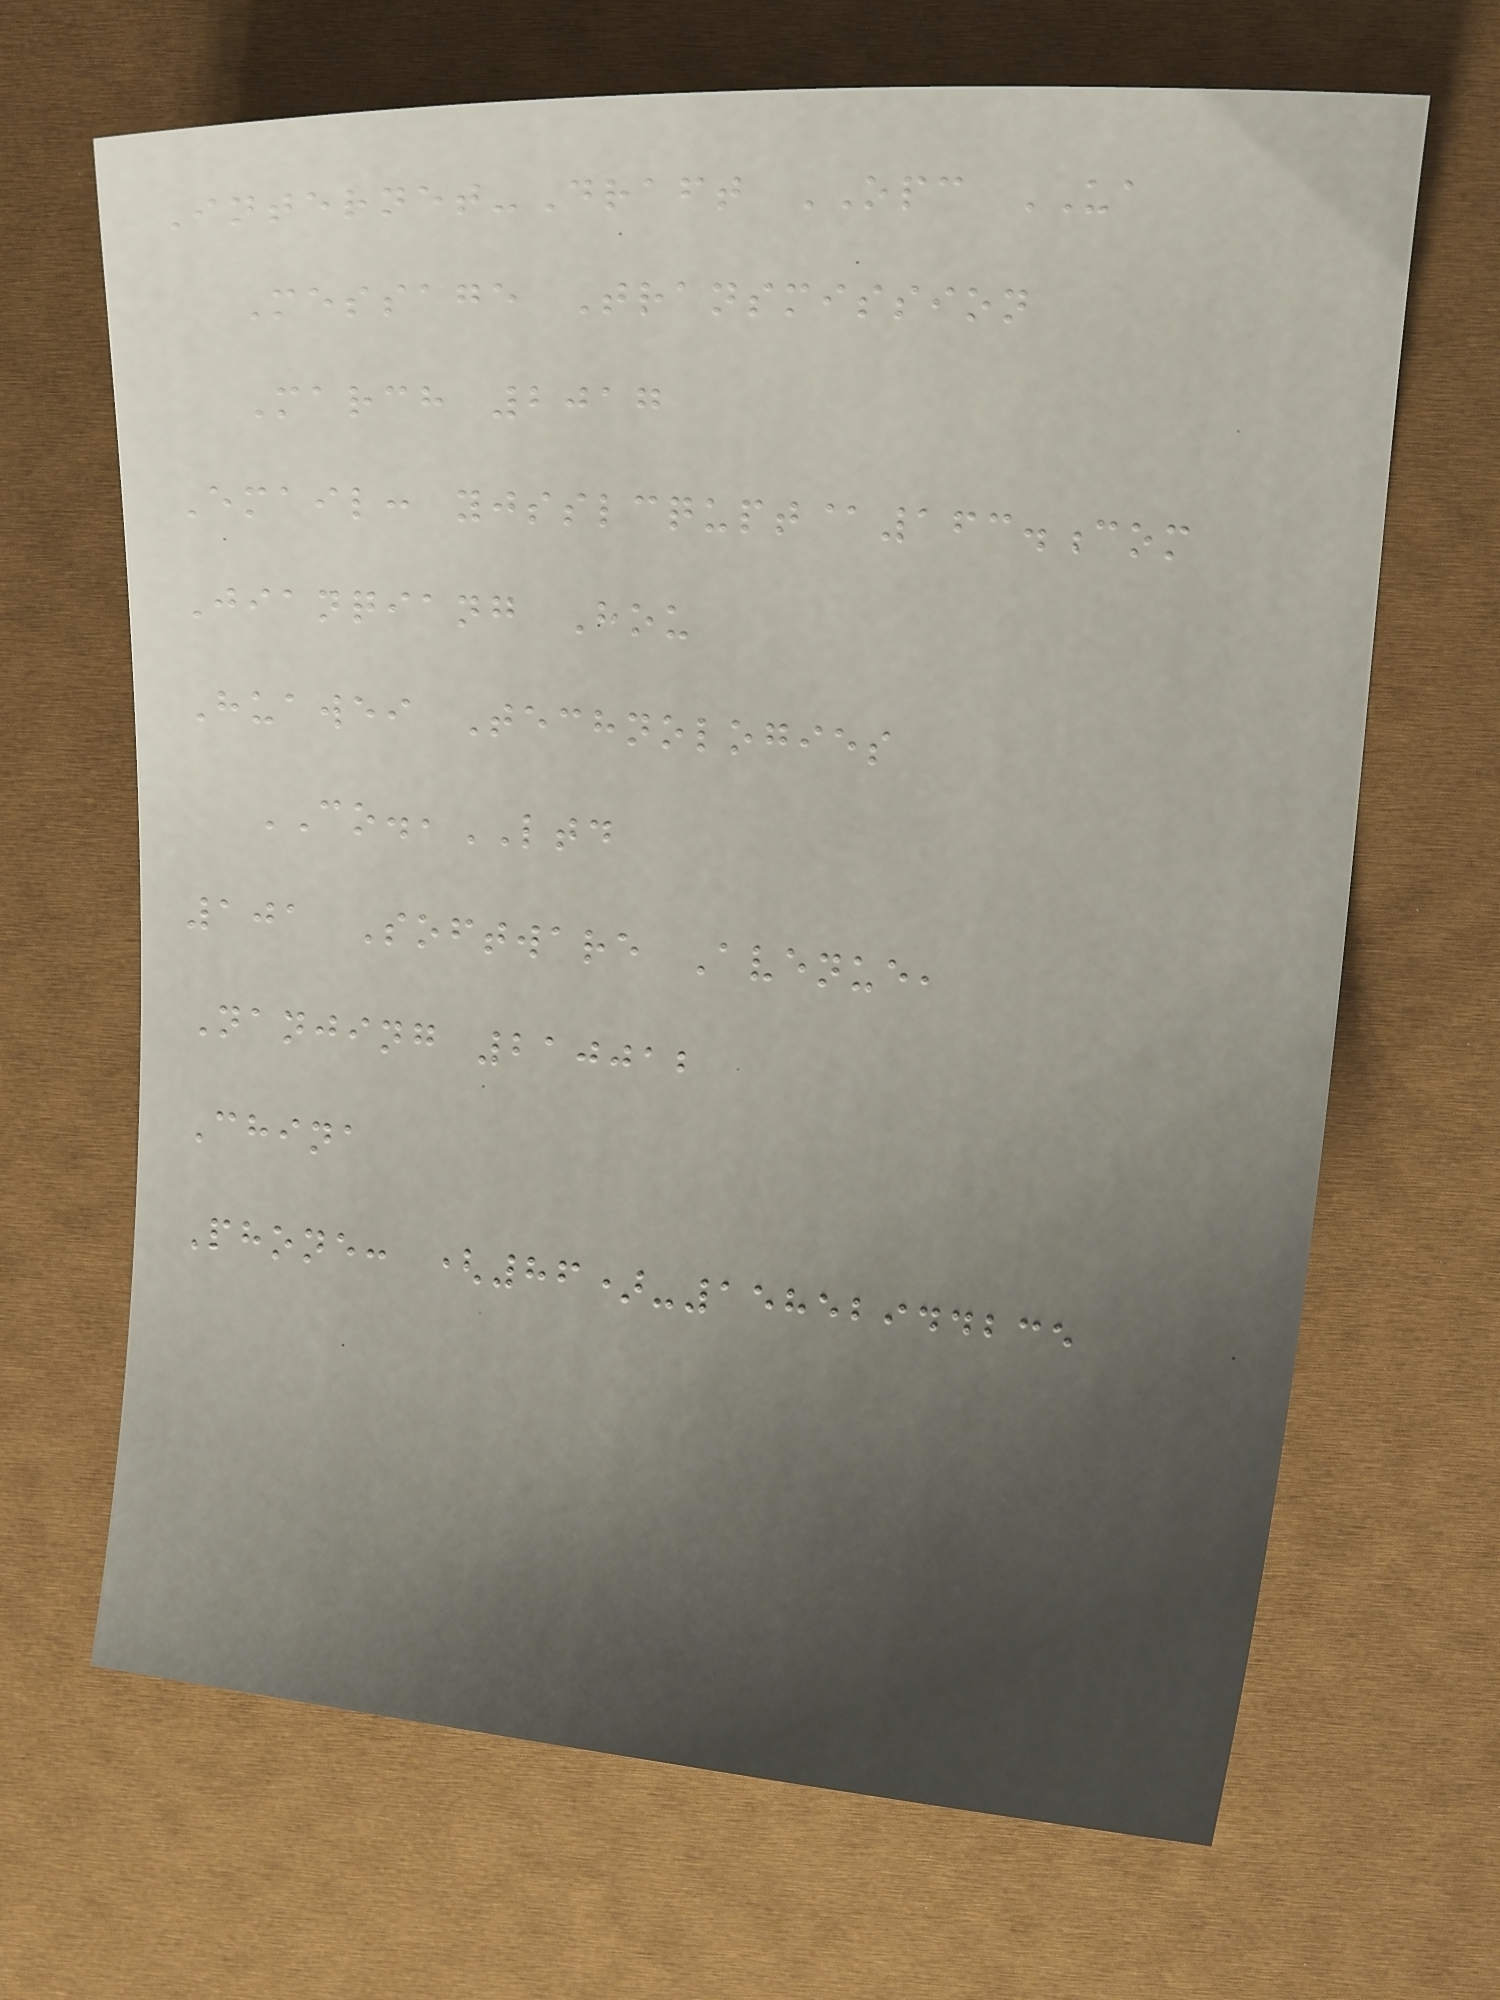Internet-Draft OPC UA
Message Transmission
March 2017
Email: yjsslcqupt@163.com
Jianqiang Hou
Huawei Technologies
CO.,LTD
101 Software Avenue,
Nanjing 210012
China
Phone: (86)-15852944235
